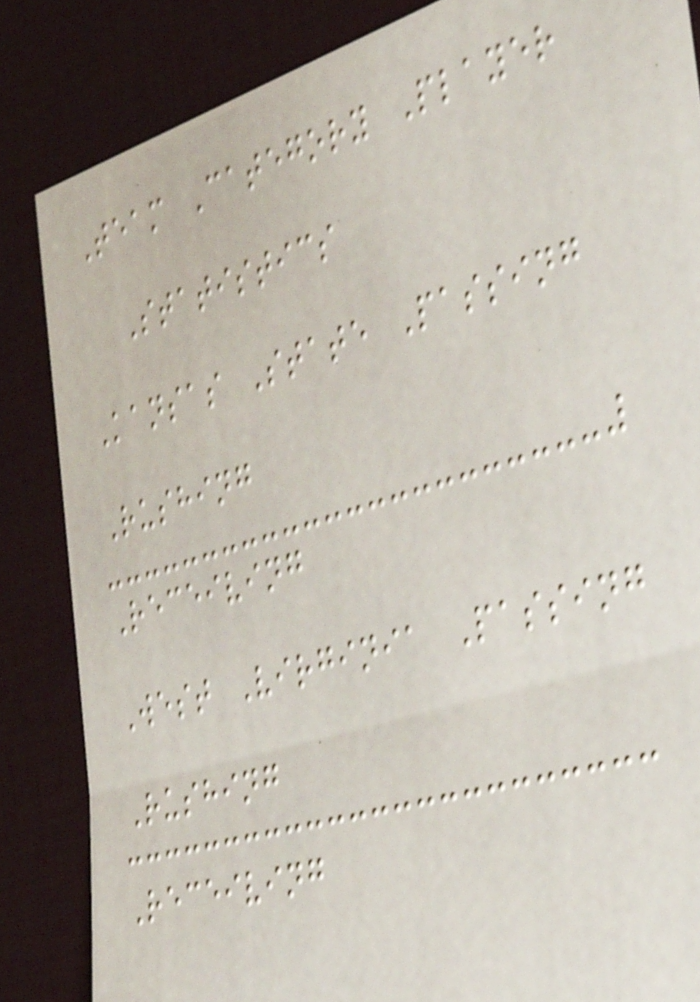Team Category Player
Statistics
Kansas State Passing
Rushing
Receiving
West Virginia Passing
Rushing
Receiving
